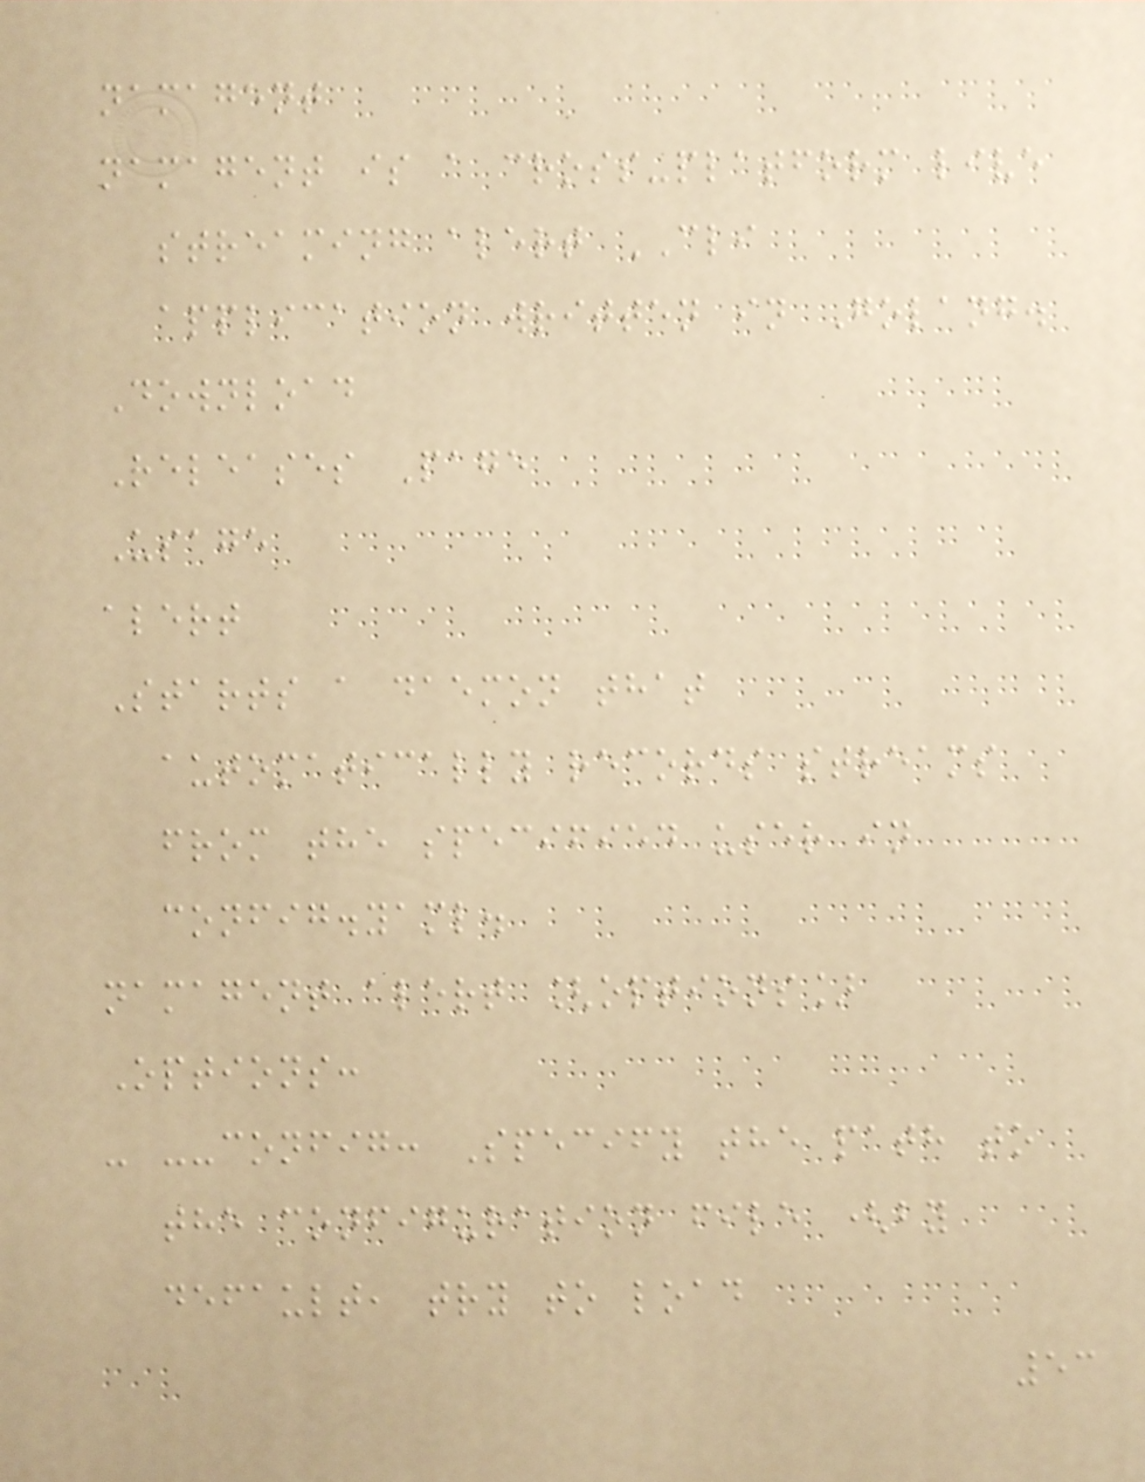namagent
namagent is a cross-platform live
streaming alert CLI
application written in Golang.
Download
Releases Page
Usage
alert
Starts a daemon that
automatically records streams
from the specified user in
config.yaml.
namagent alert [options]
Options:
- --config: Specify the path to
the configuration file (by
default, try to load
53
